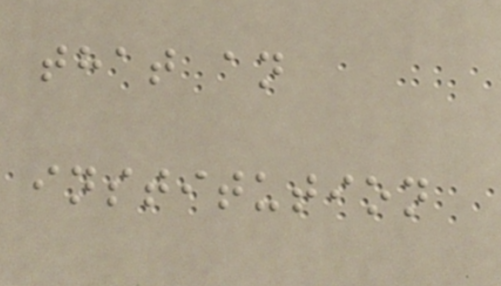that an
institution
